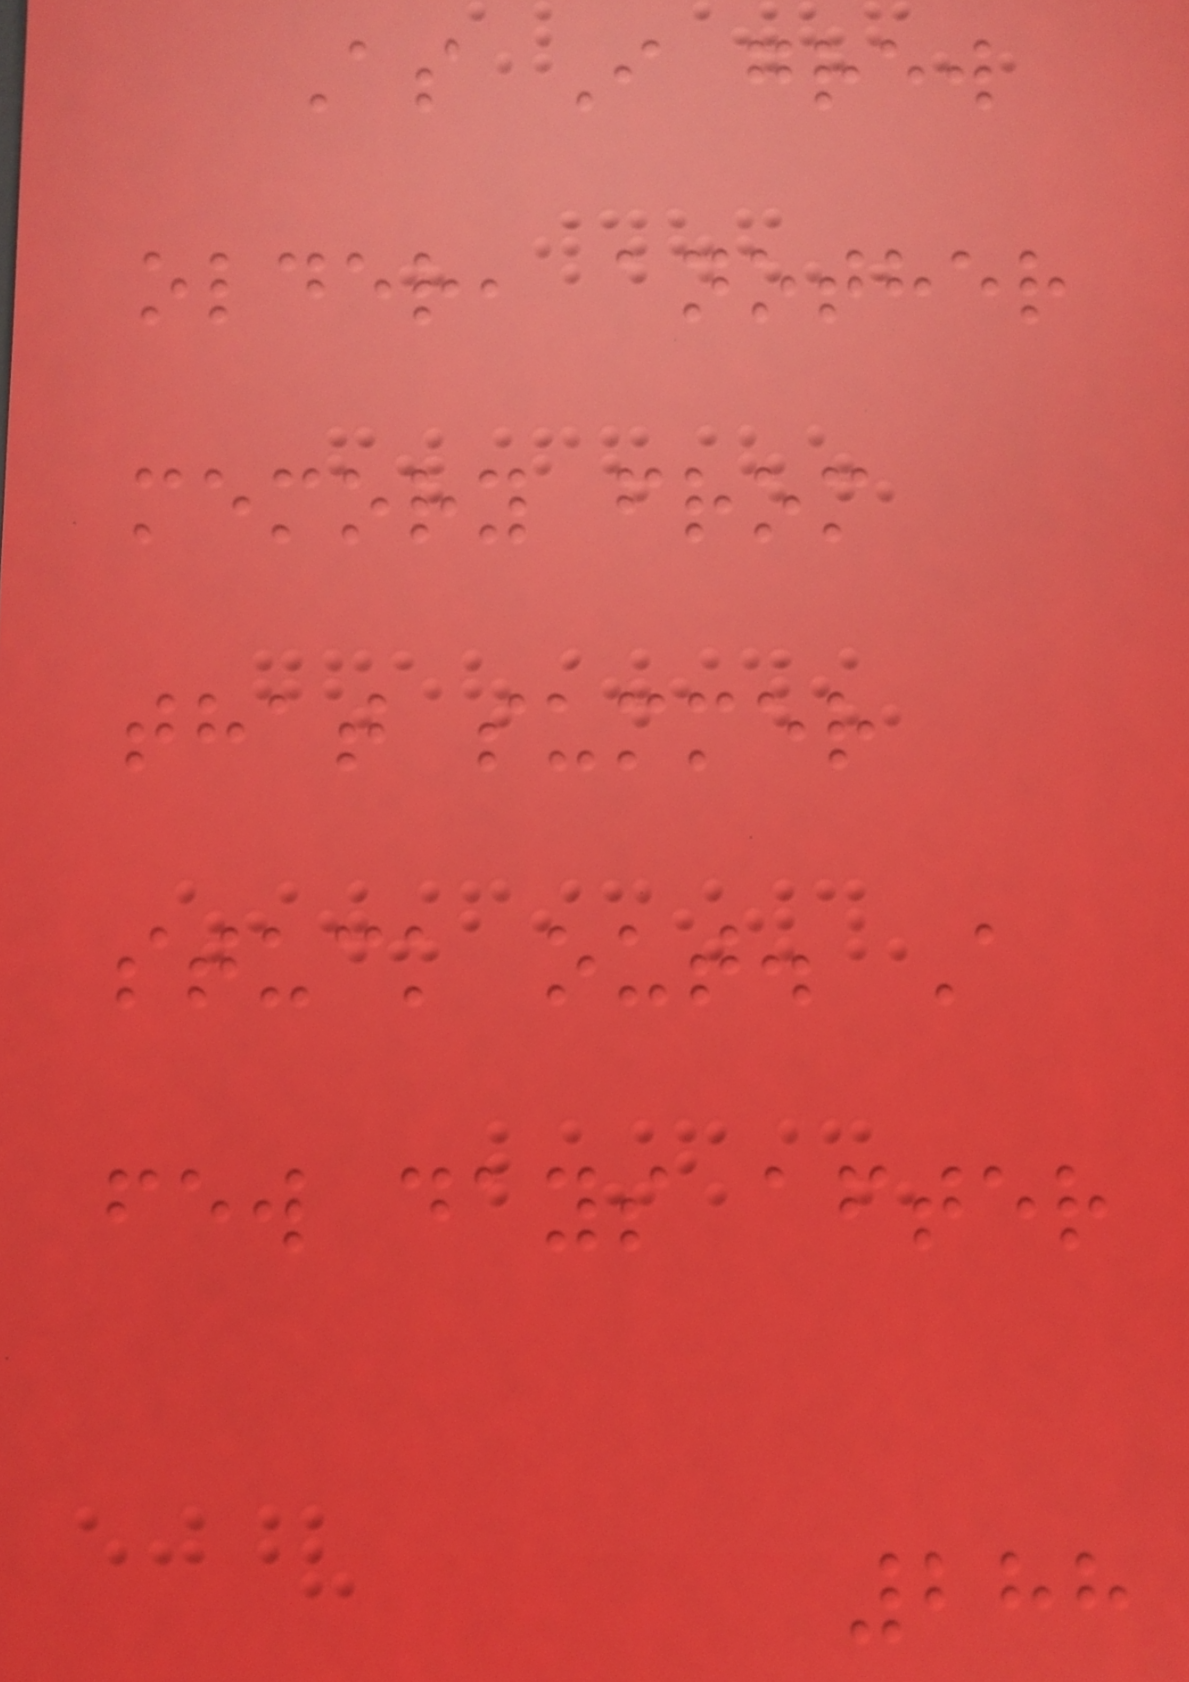As I grew
older, another
memory from
that summer
stuck out. A
few days after
288
